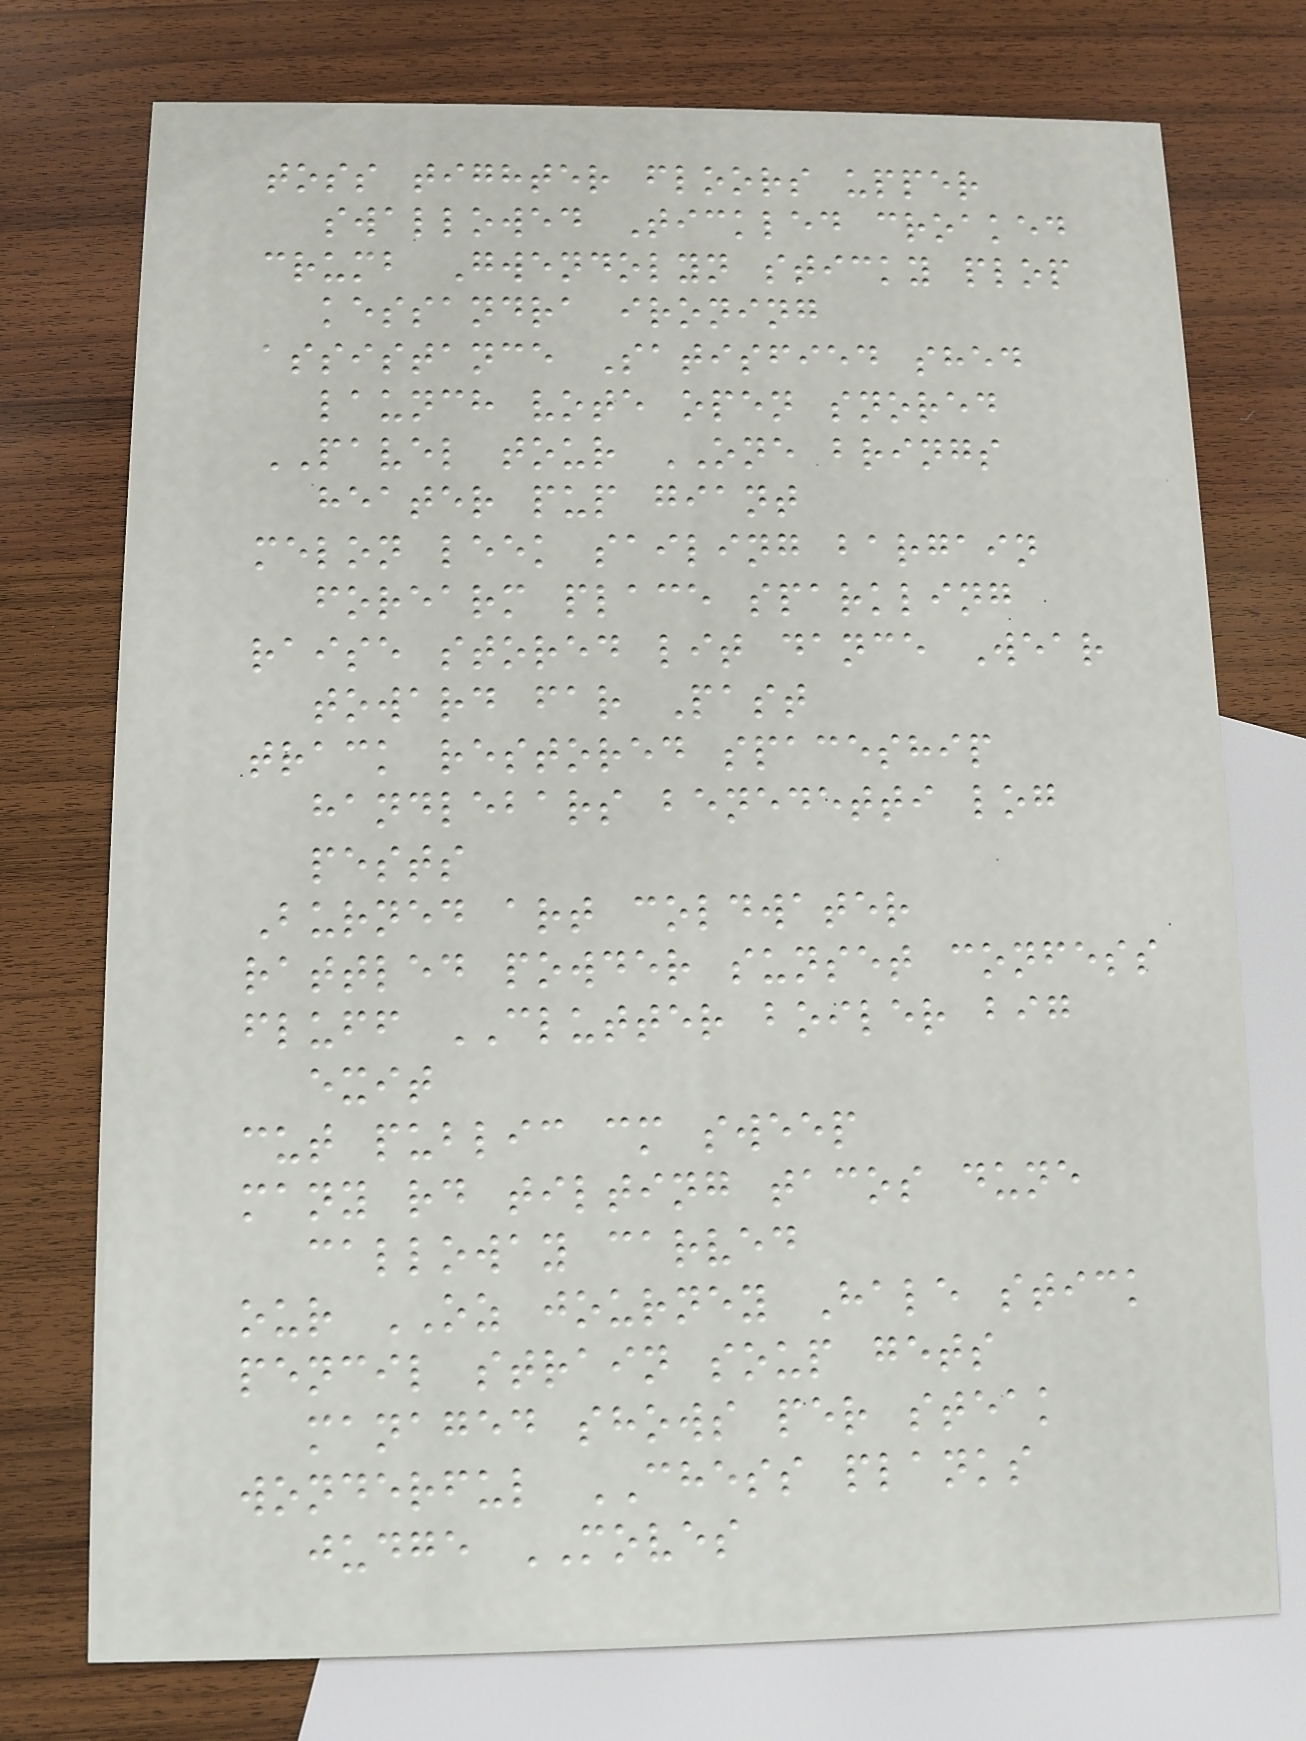toss tighter floors upper
swallowed Tickled croaked
crumb Gwendolyn sticky plop
kessandra ironing
assistance Satisfied shed
launch vote open snored
PAVEL tour ONE brings
heater pup giant
melon leek sailing bargain
forearm place sparkling
raise stored lit dance Wear
toward far Past
track restored spaceship
handlebars benedetti log
pests
Burned art coldwater
rattled powder sunset confess
fluff CLUTTER boiler big
exit
cut public cm sweep
many rd tilting tacos dune
calloway carved
our OZ journey Hale stick
pencil strain soup gets
managed shows per steak
wonderful CHESS planks
judge MOVES
